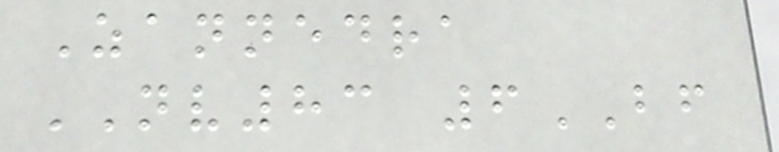Zannedra
NV83 6BF
